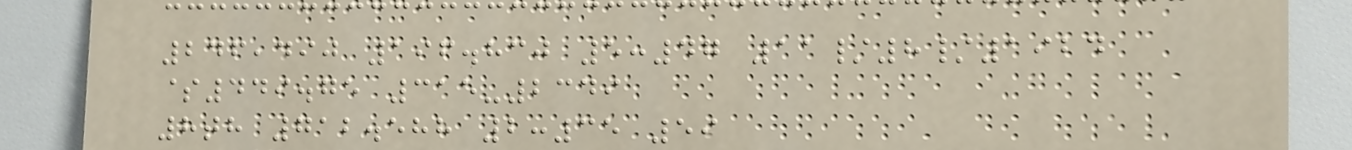246,490 196.830 5:47 11/8/1924
$449.75 315-2349
8th 712.588 2:35 59
